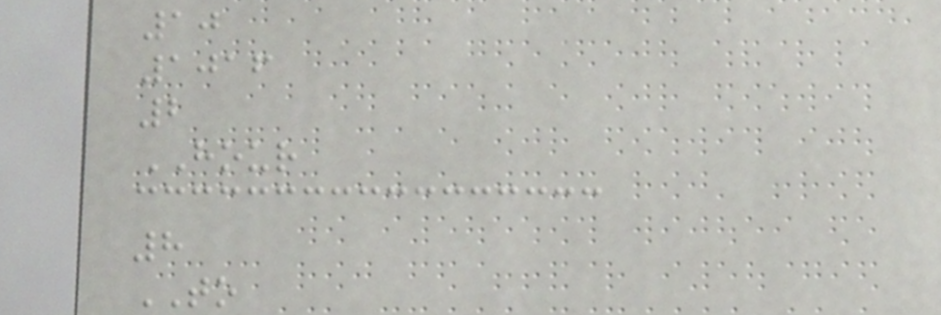10
1016
2
HOUR
8
TO
